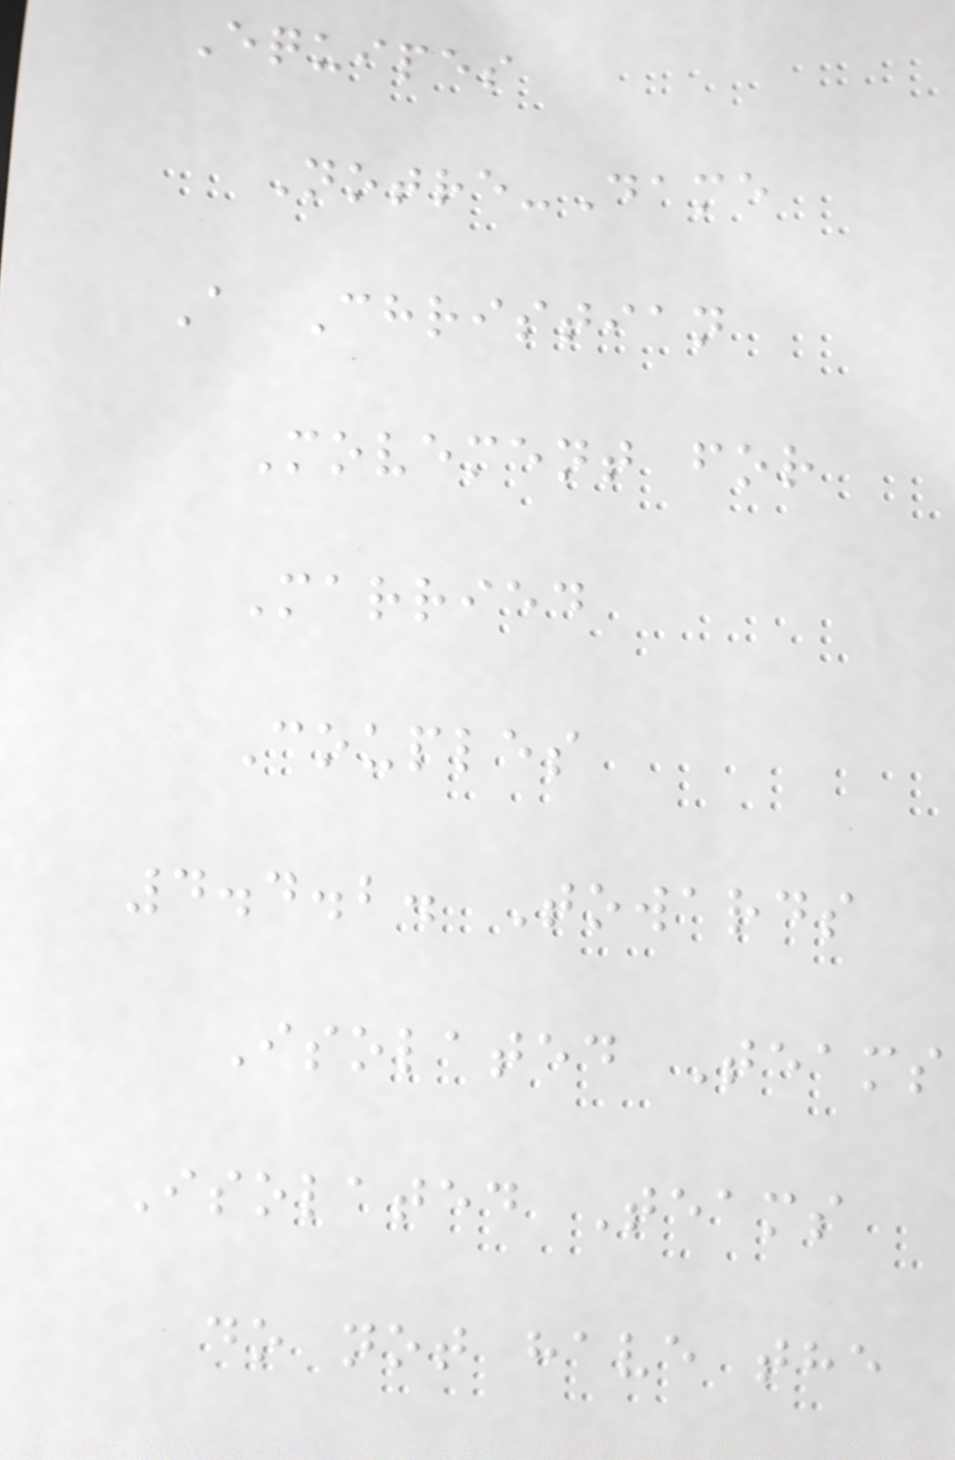Equipes
Notre-Dame
A Christian
Movement for
Married
Couples
4.4.2. Towards
Isolated Teams
Isolated Teams
do not have the
